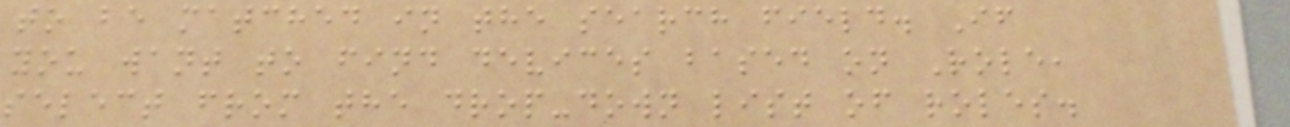to be matched in the search field. If
you want to find devices based on Role,
select from the drop-down list of roles.
